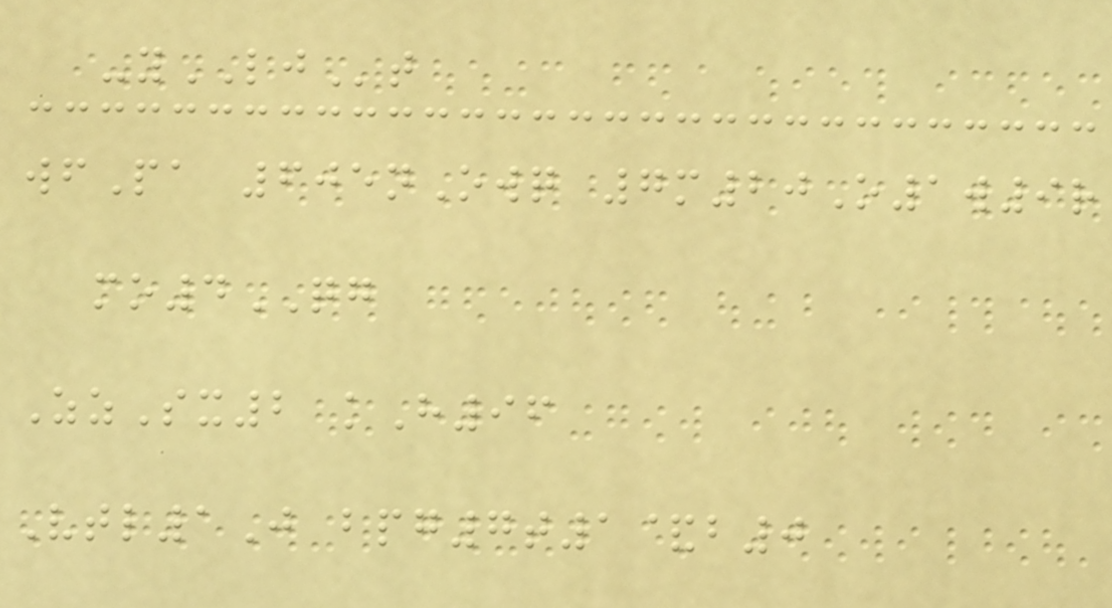-yLJt
wfPa 605nOwq 7m20O1w9r
mo4QG
ZzSx2 kH96
Vtl1J bpg7t1&b0
